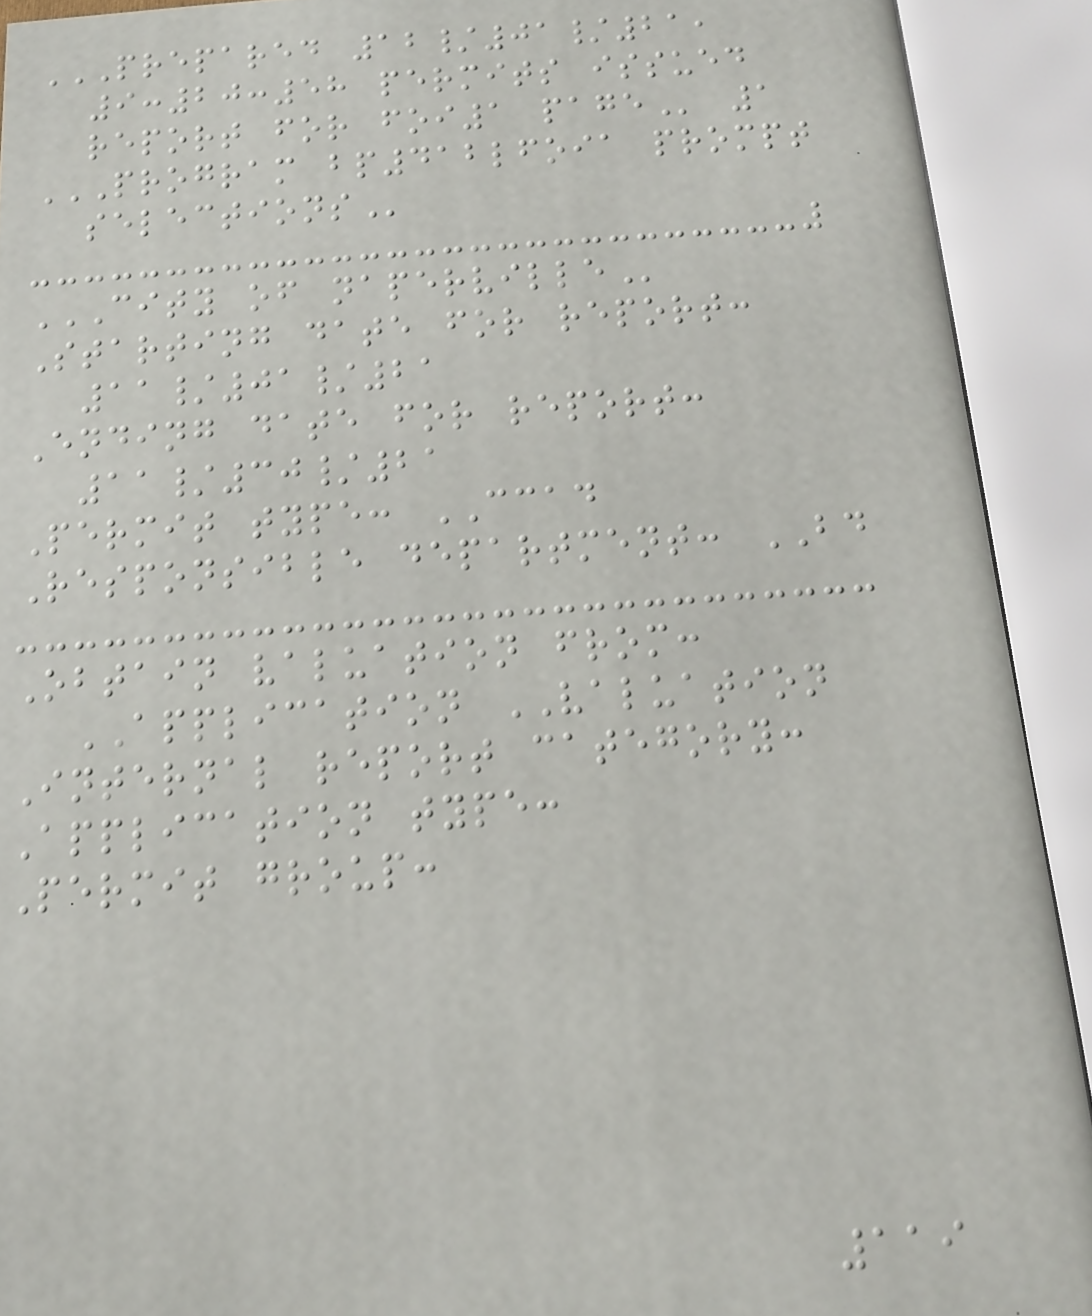PREPARED 12/01/21,
9:20:58 PERMITS ISSUED
REPORT FOR FOI1 PAGE 1
PROGRAM BP412LFOIA PROMPT
SELECTIONS
CITY OF NAPERVILLE
Starting date for report:
11/01/21
Ending date for report:
11/30/21
Permit type: CCAD
Responsible department: BD
Obtain valuation from:
APPLICATION VALUATION
Internal report category:
Application type:
Permit group:
119
